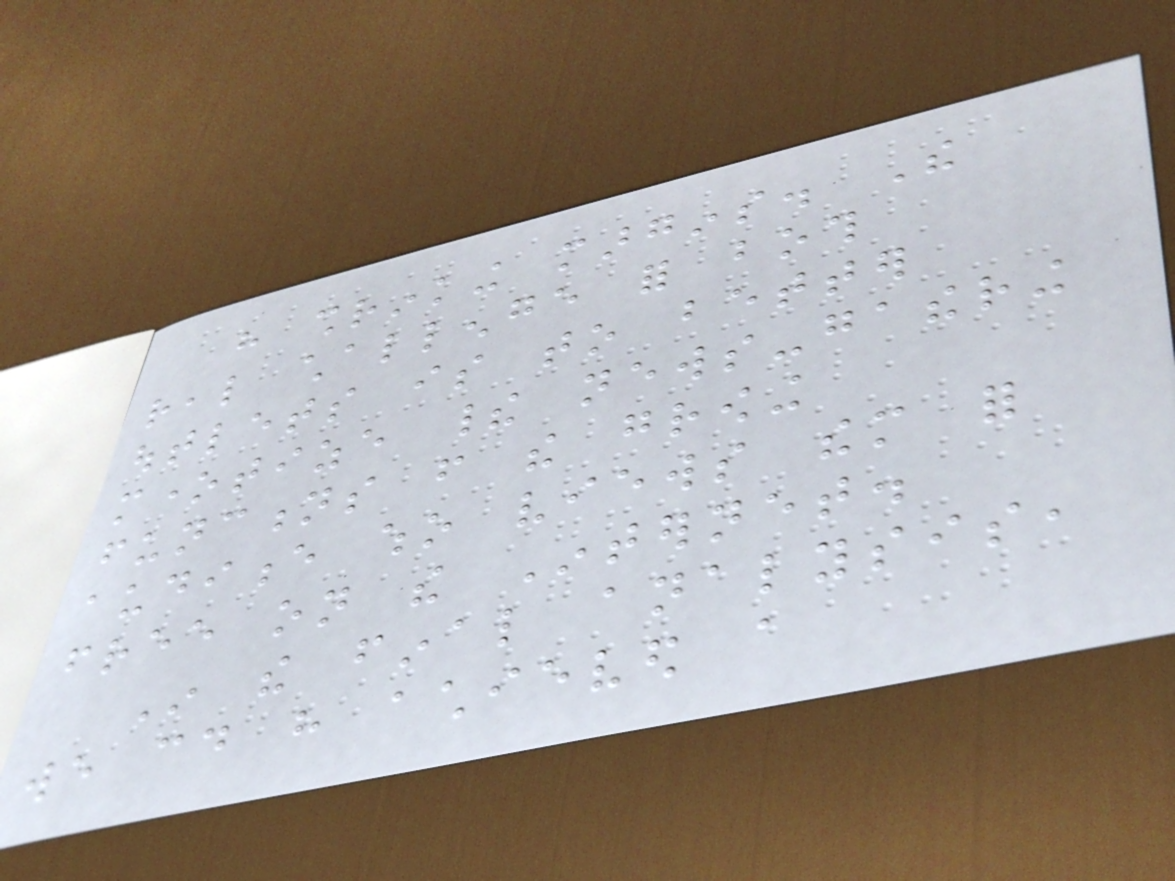have shrinking margins. The
real challenge for both
outlets is to better
monetize their news-gathering
functions from the growing
audience who views them for
free on the Internet.
In the final analysis,
we could have achieved a
